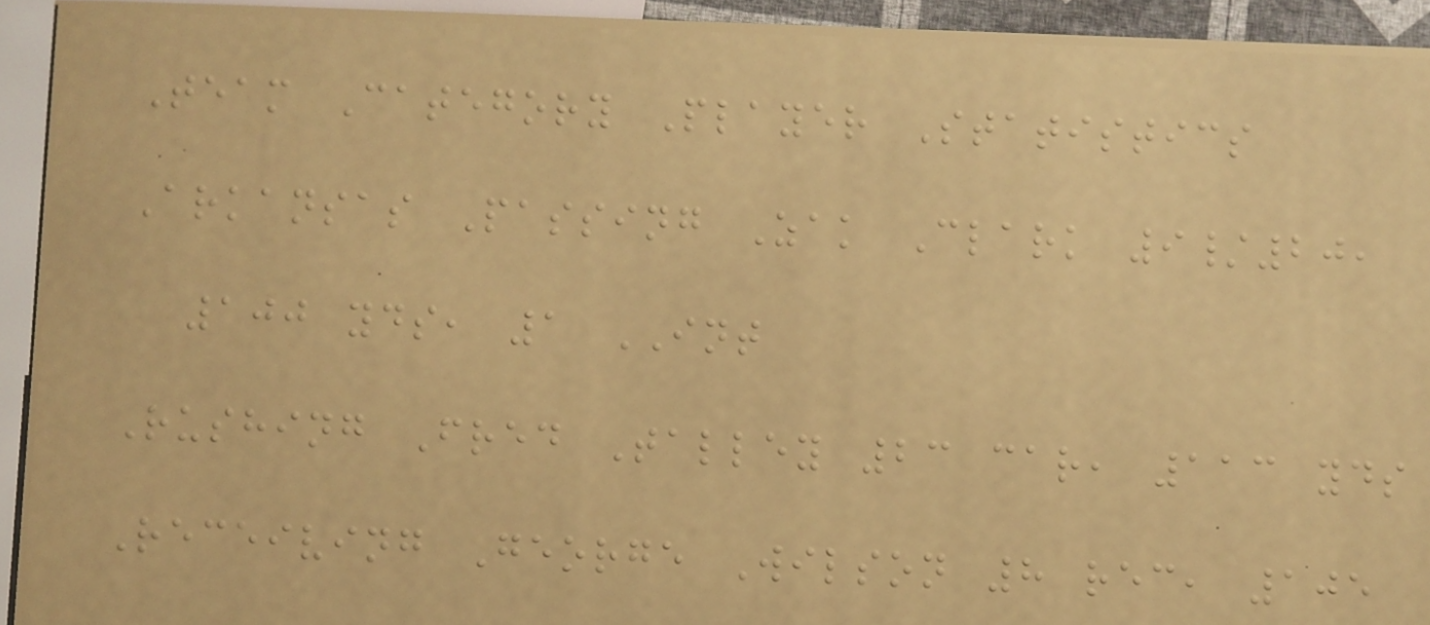Team Category Player Statistics
Arkansas Passing Zak Clark 9/20,
100 yds, 1 INT
Rushing Fred Talley 23 car, 113 yds
Receiving George Wilson 8 rec, 105
